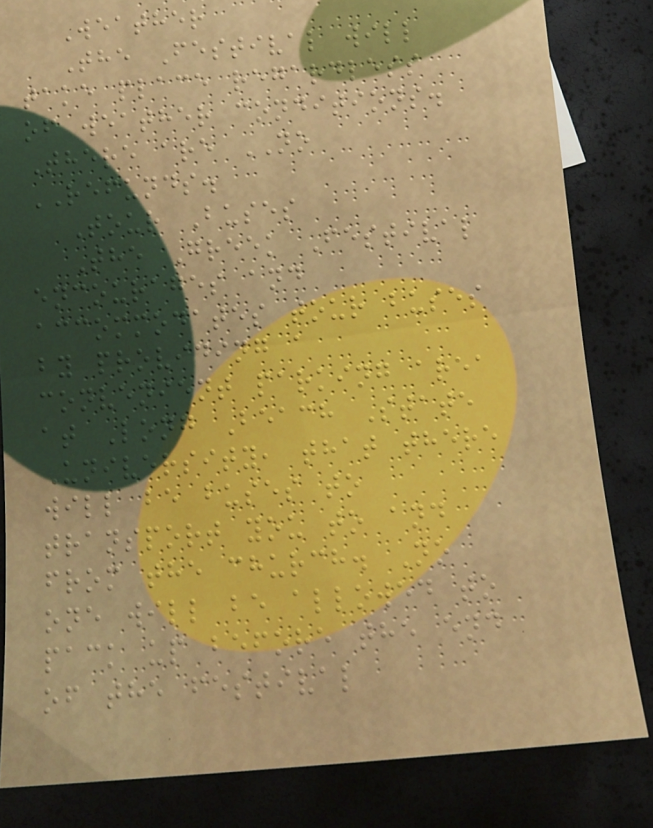Weather
The Festival will
take place regardless
of weather conditions.
There are NO
REFUNDS.
Tour Buses
The Greek Festival
encourages and
accommodates tour buses
by providing a
convenient parking area
at Long Beach State
University, that there
will be buses to
transport you to and
from the church. No
one will be allowed to
pack up before the end
of the festival
